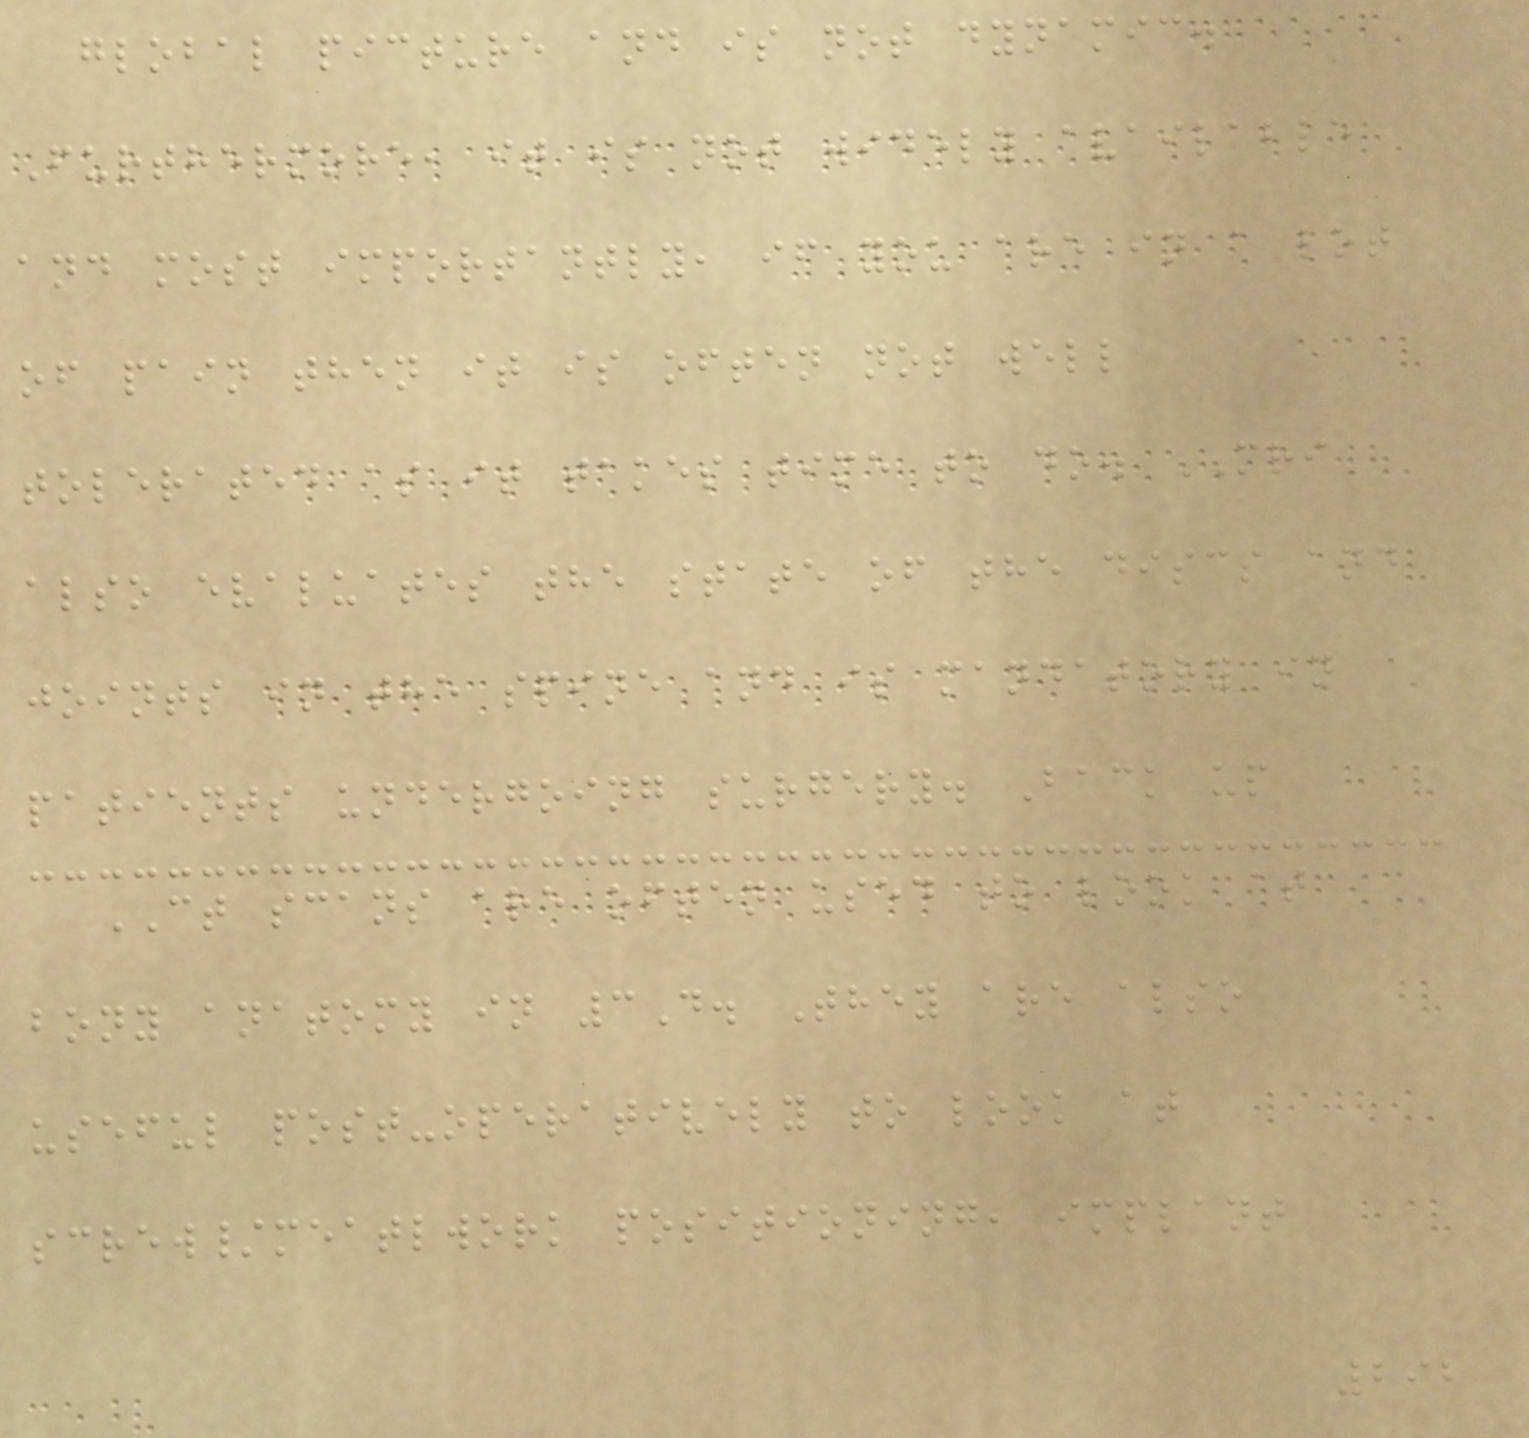global picture and is not dynamic.
Furthermore, it is not widely available
and most importantly, if you are in a lot
of pain then it is often not well
tolerated as it takes time to do. MRI
also evaluates the state of the discs and
joints in the spine and is mandatory in
patients undergoing surgery. Back up
CT scans are often used to look at
bony anatomy in 3D. They are also
useful post-operatively to look at
screw/meatlwork positioning, implant
292
